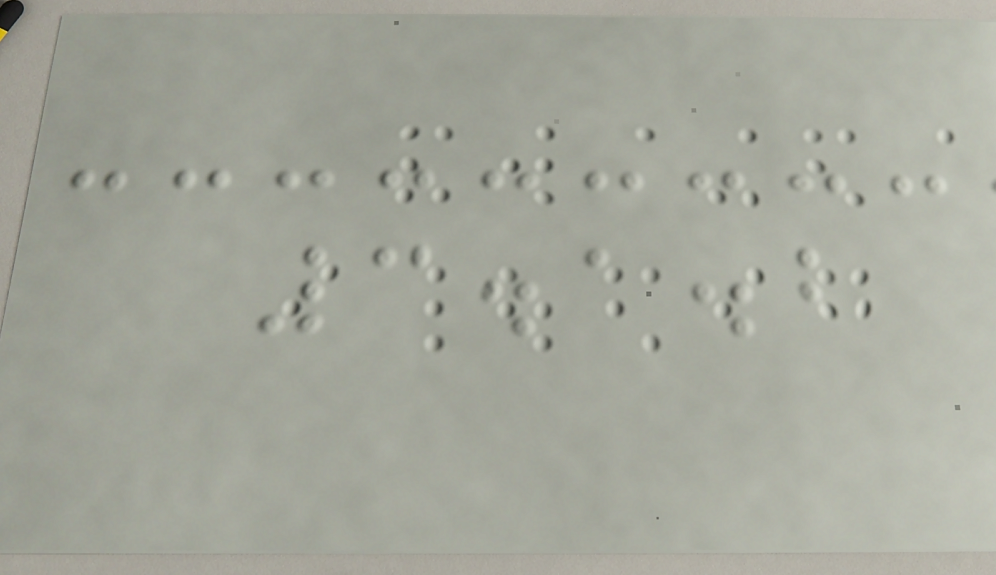3.1.2
